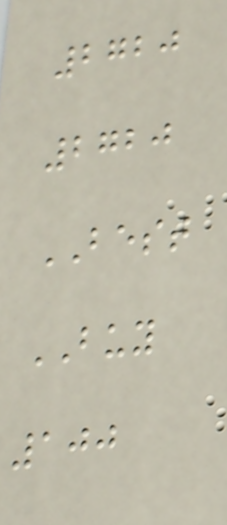2720
2720
BEST
BUY
100
